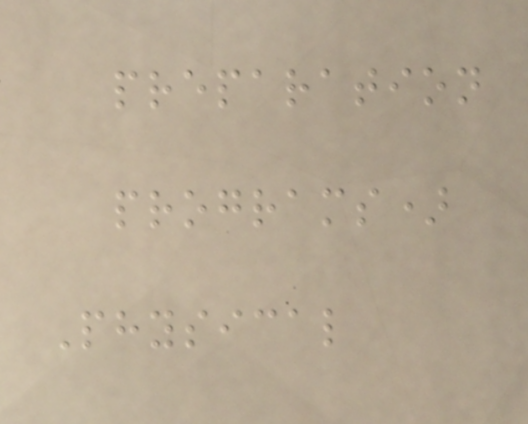preparation
programs)
Physical
